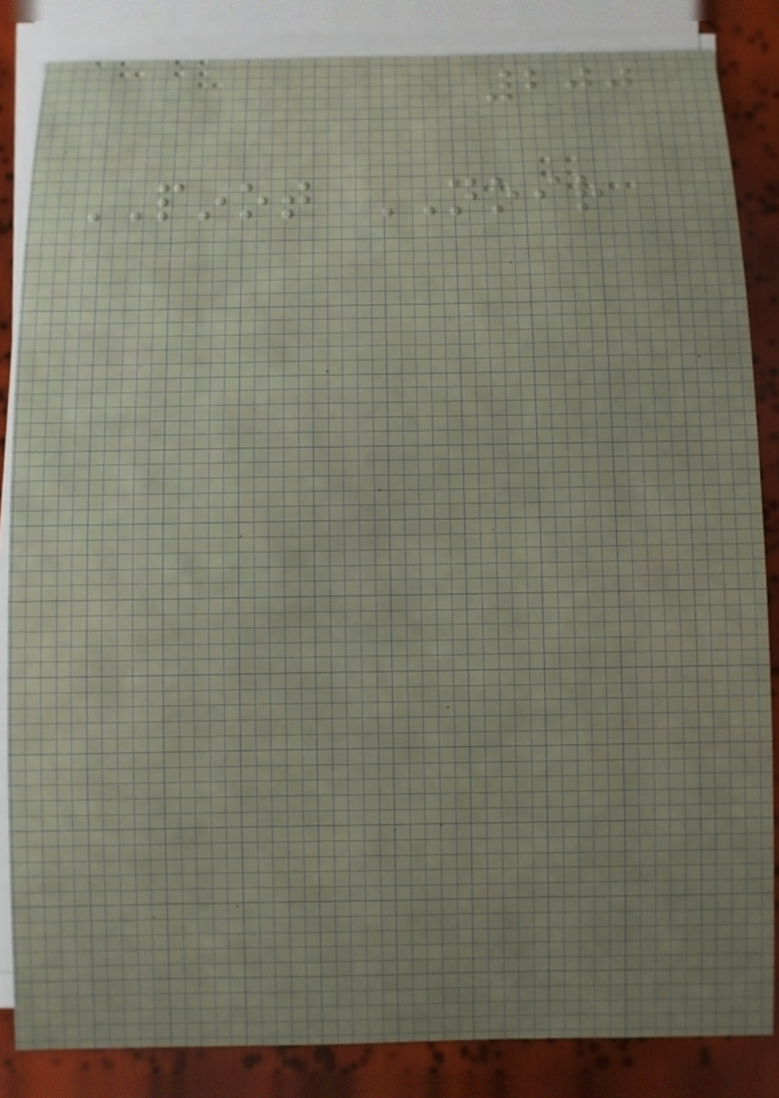200
PINOT NOIR
